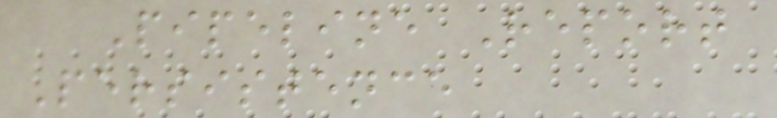Pipeline Report
Persistence
